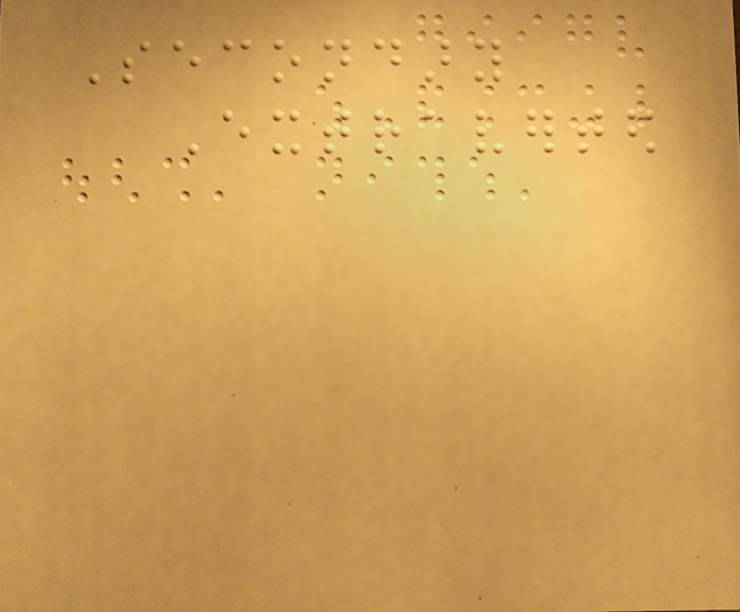Secondary
Extraverted
